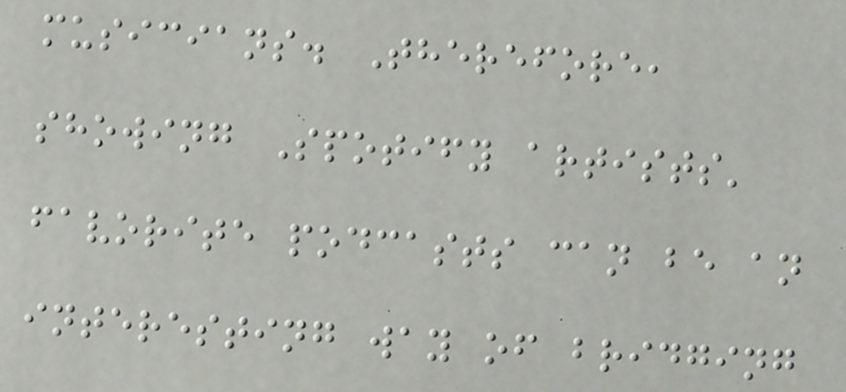musicians. Therefore,
showing Spotify artists'
favorite podcasts can be an
interesting way of bridging
